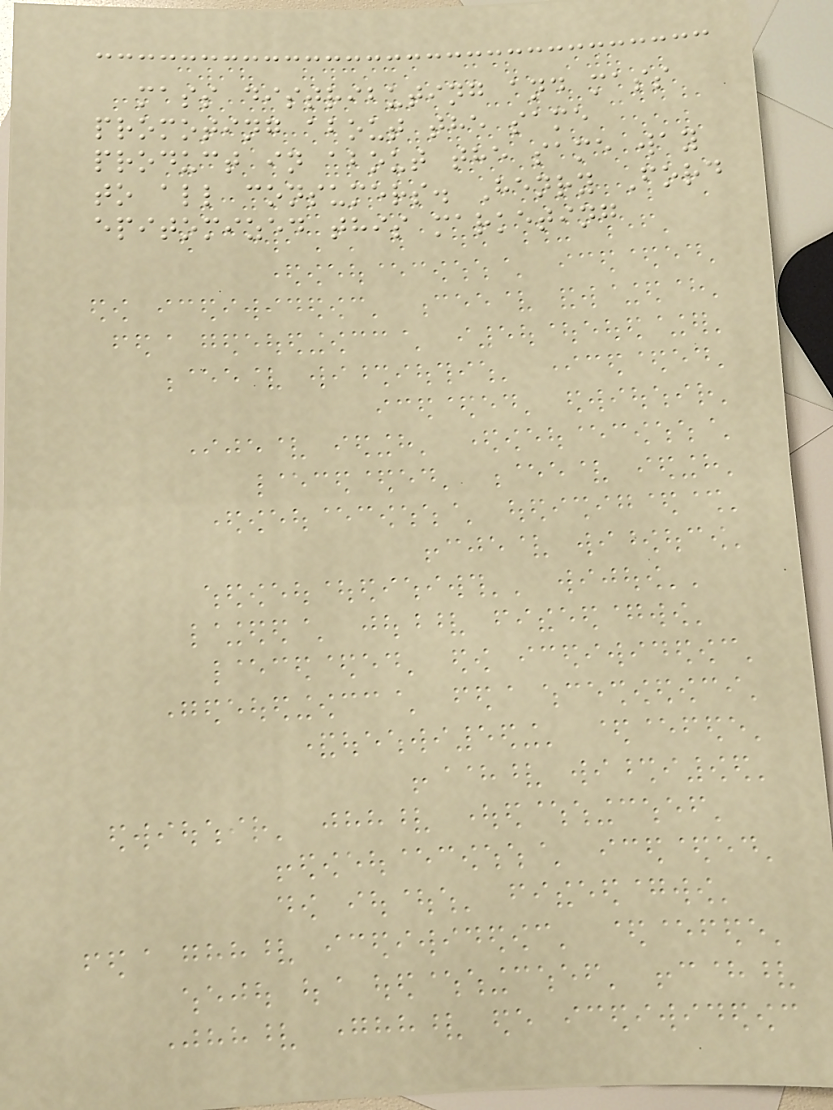mass distributing and mass
promoting about the same
product in about the same way
to all consumers. Henry Ford
epitomized this marketing
